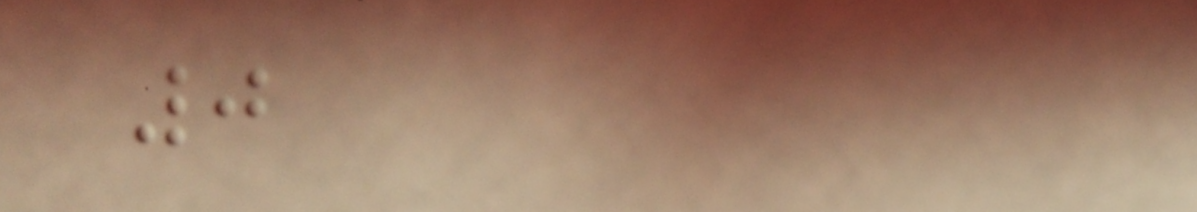0
